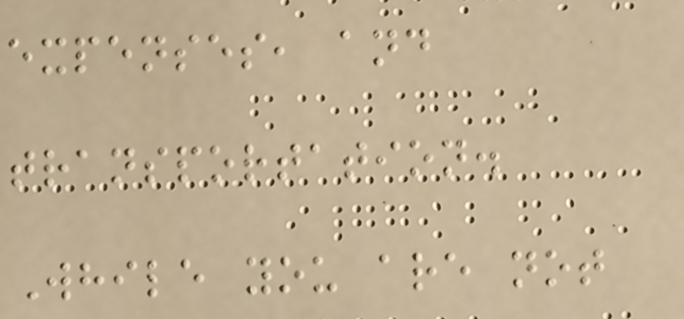expenses, and
transportation.
While you are not
